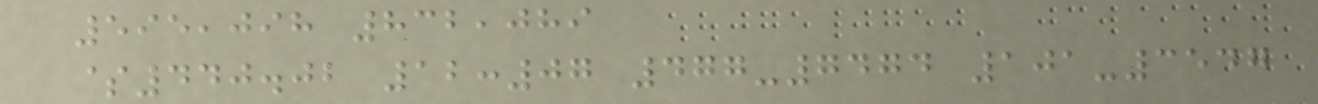595,098 832,089
$440.02 12:07 477-7474 101-3547
